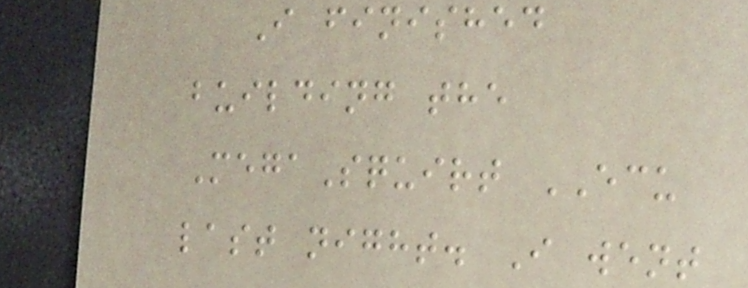I finished
building the
MegaSquirt ECU
last night. I went
